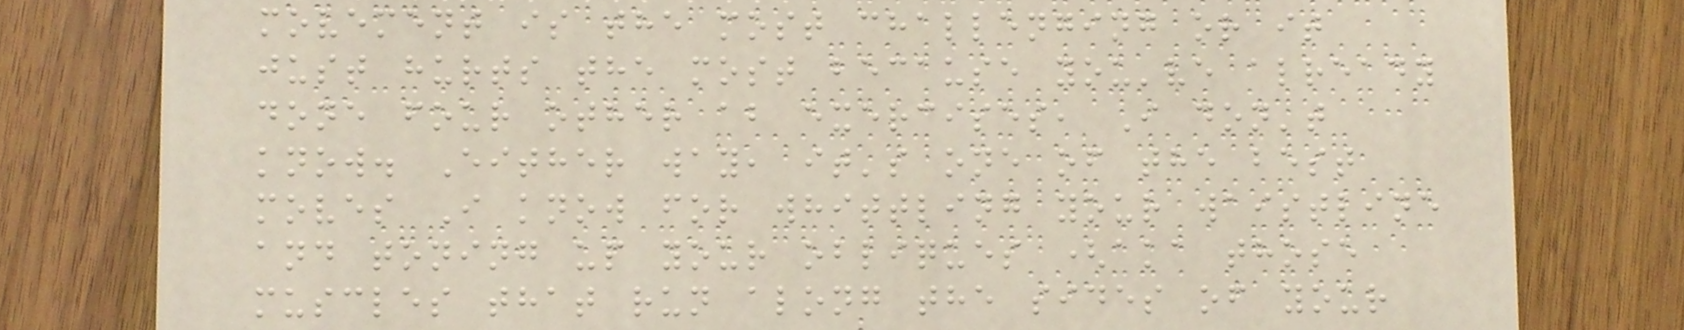movement is the most challenging or it
just hurts the most because you've already
done four other ab exercises, I don't
know. Either way, it's one of the best
moves I know for whittling your waistline
and toning up your obliques (aka those
muscles that run along the sides of your
